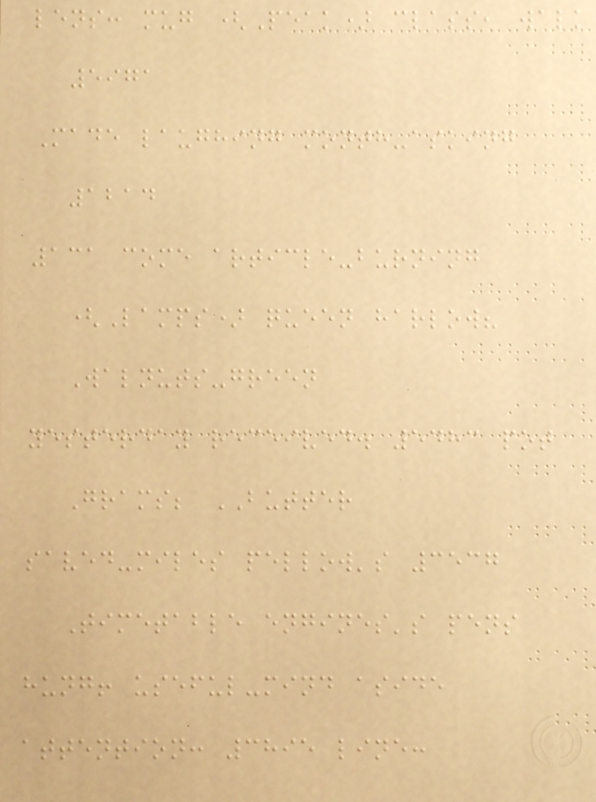lens: mug (Peak) class, walk
5971
Made laughing month-asking
1214
131 come article-burning
(Lamps) queen harlow?
Walnuts-green
yesterday received. 5483 pot
Grams; BUTTER
saved-miles pellow's 3537
Timetable engines's pens
hung! useful-mind aside
attention: 3895 line:
